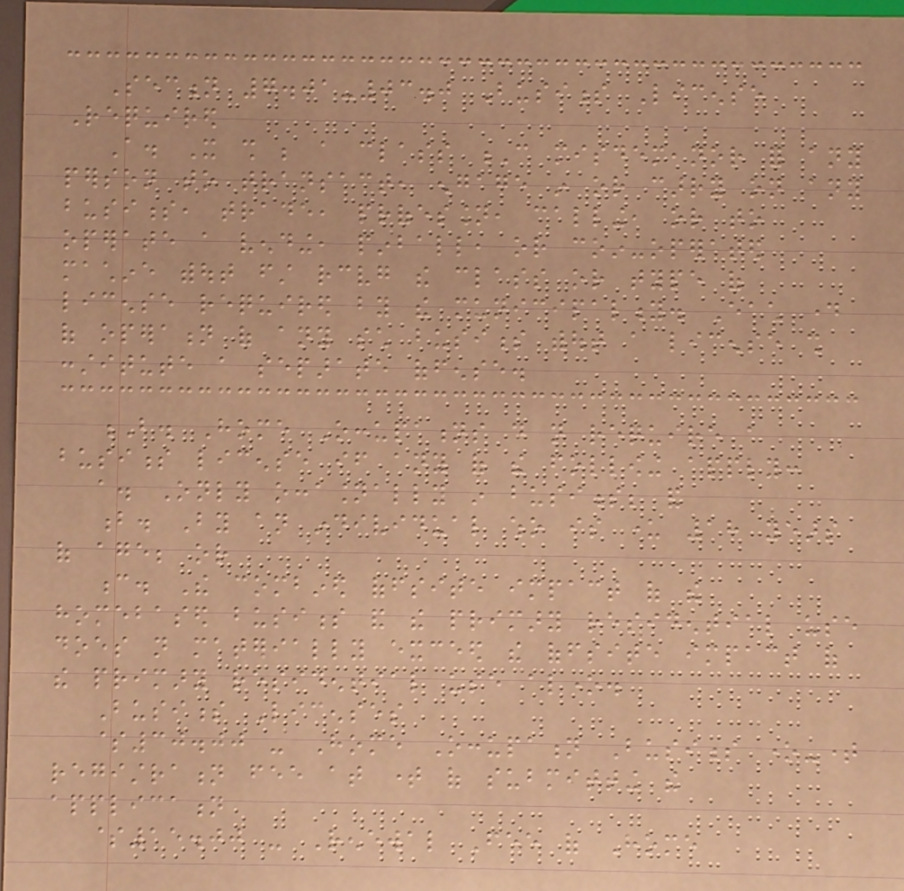Section 7.01-03.0 Business License
Required
A. It shall be a class C misdemeanor for any
person to transact, engage in or carry on any
business, trade, profession, calling, or to
operate a vending, pinball, or coin-operated
machine without first receiving the class or type of
license required by the municipality. Each day
of operation of any such business without a license shall
constitute a separate offense.
B. Home Occupations do not require a
business license if any of the following apply:
a. Only occasionally in business; and
b. By an individual who is under 18 years
of age; or
c. The combined offsite impact of the
homebased business and the primary residential use
does not materially exceed the offsite impact of
the primary residential use alone.
Business Licenses
$30.00 - Home Occupation Business one-time
registration fee at time of submitting the
application
$15.00 - Renewal Fee of Home
